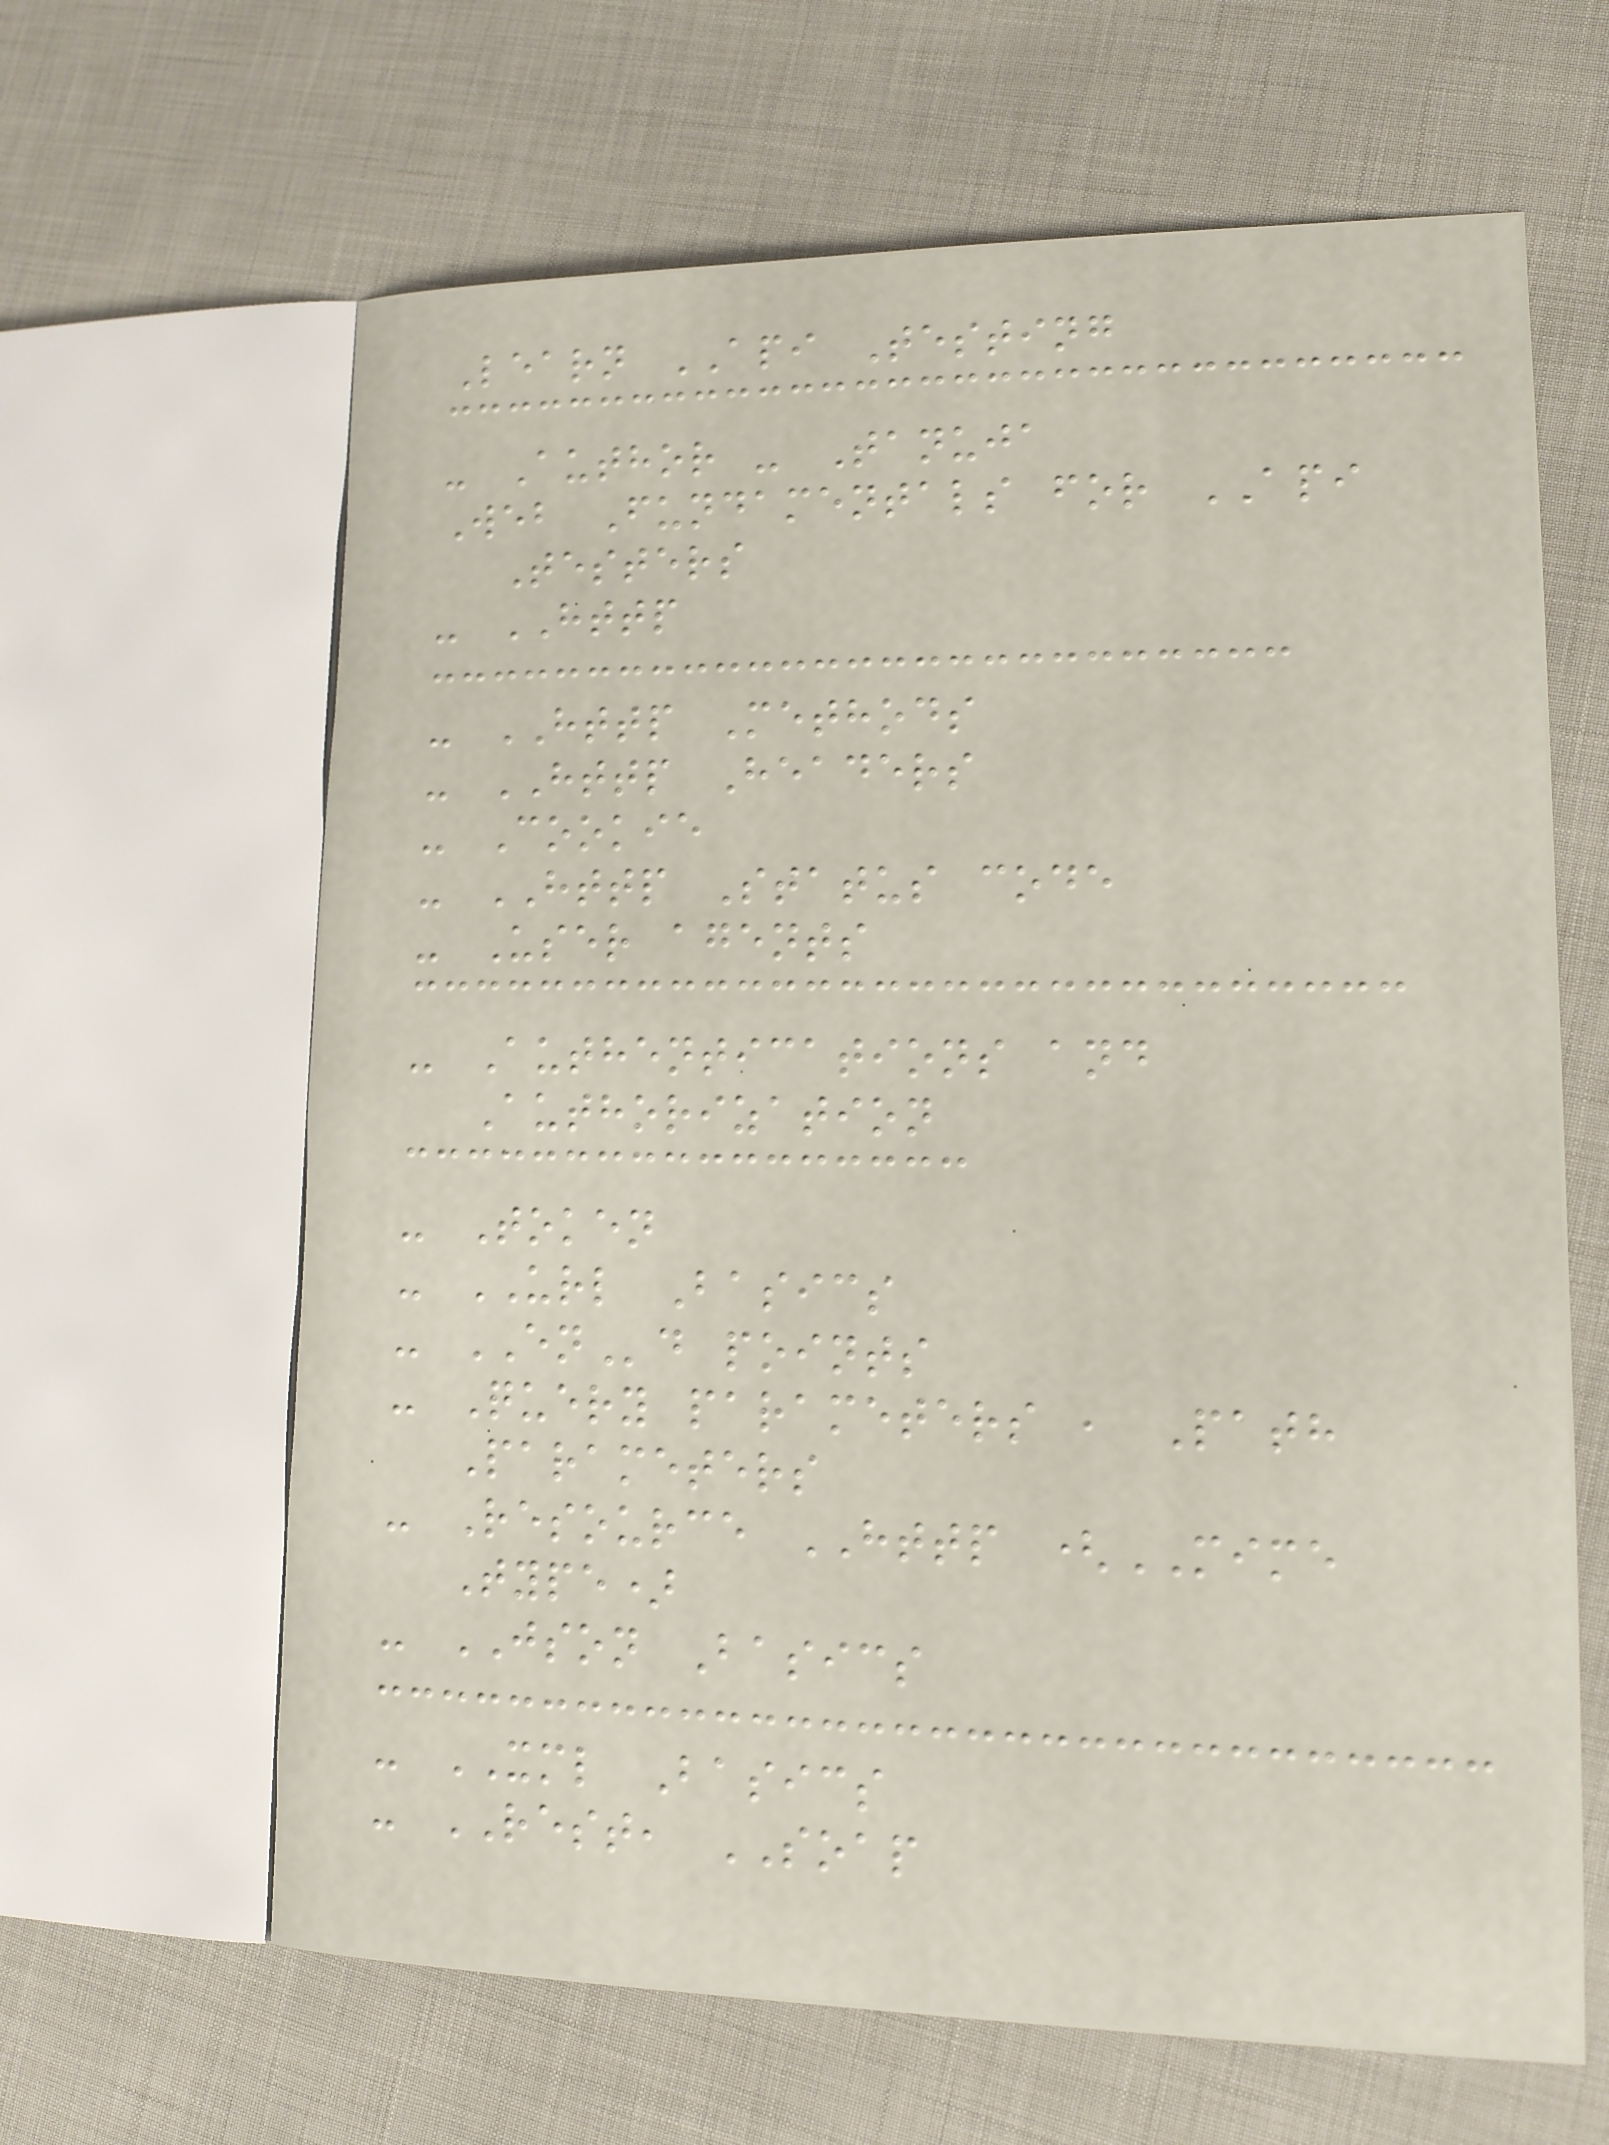Learn API Testing
- Author - Tanuja
Web Fundamentals for API
Testers
- HTTP
- HTTP Methods
- HTTP Headers
- Cookie
- HTTP Status code
- User agents
- Authentications and
Authorization
- Token
- URL Basics
- ENd points
- Query parameters , Path
Parameters
- Resource HTTP (MIME
Type)
- JSON Basics
- XML Basics
- REST, SOAP
